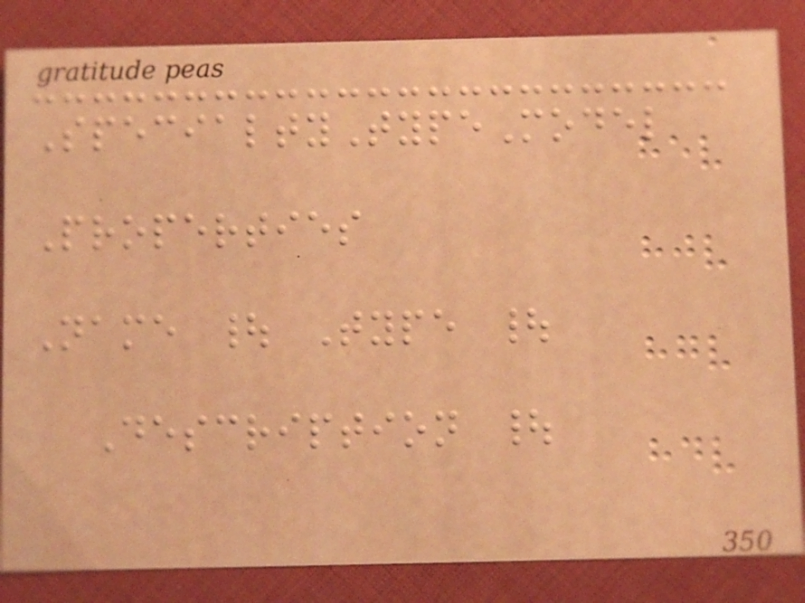SpecialtyTypeModel
Properties
Name | Type |
Description |
